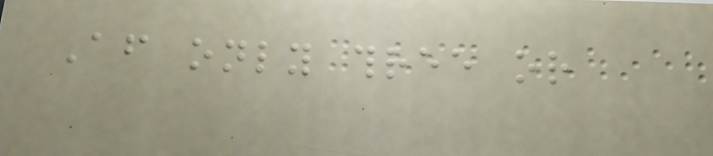After only three or
